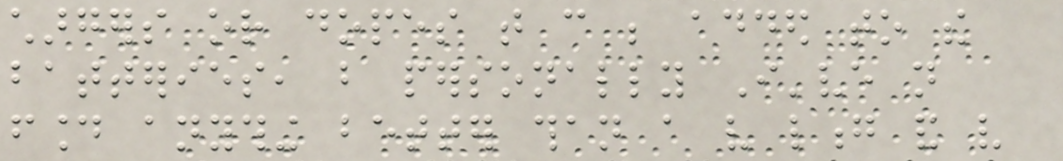chargers or dopes that can be added to the
batteries, but personally I've not
found anything better than a very long and very
